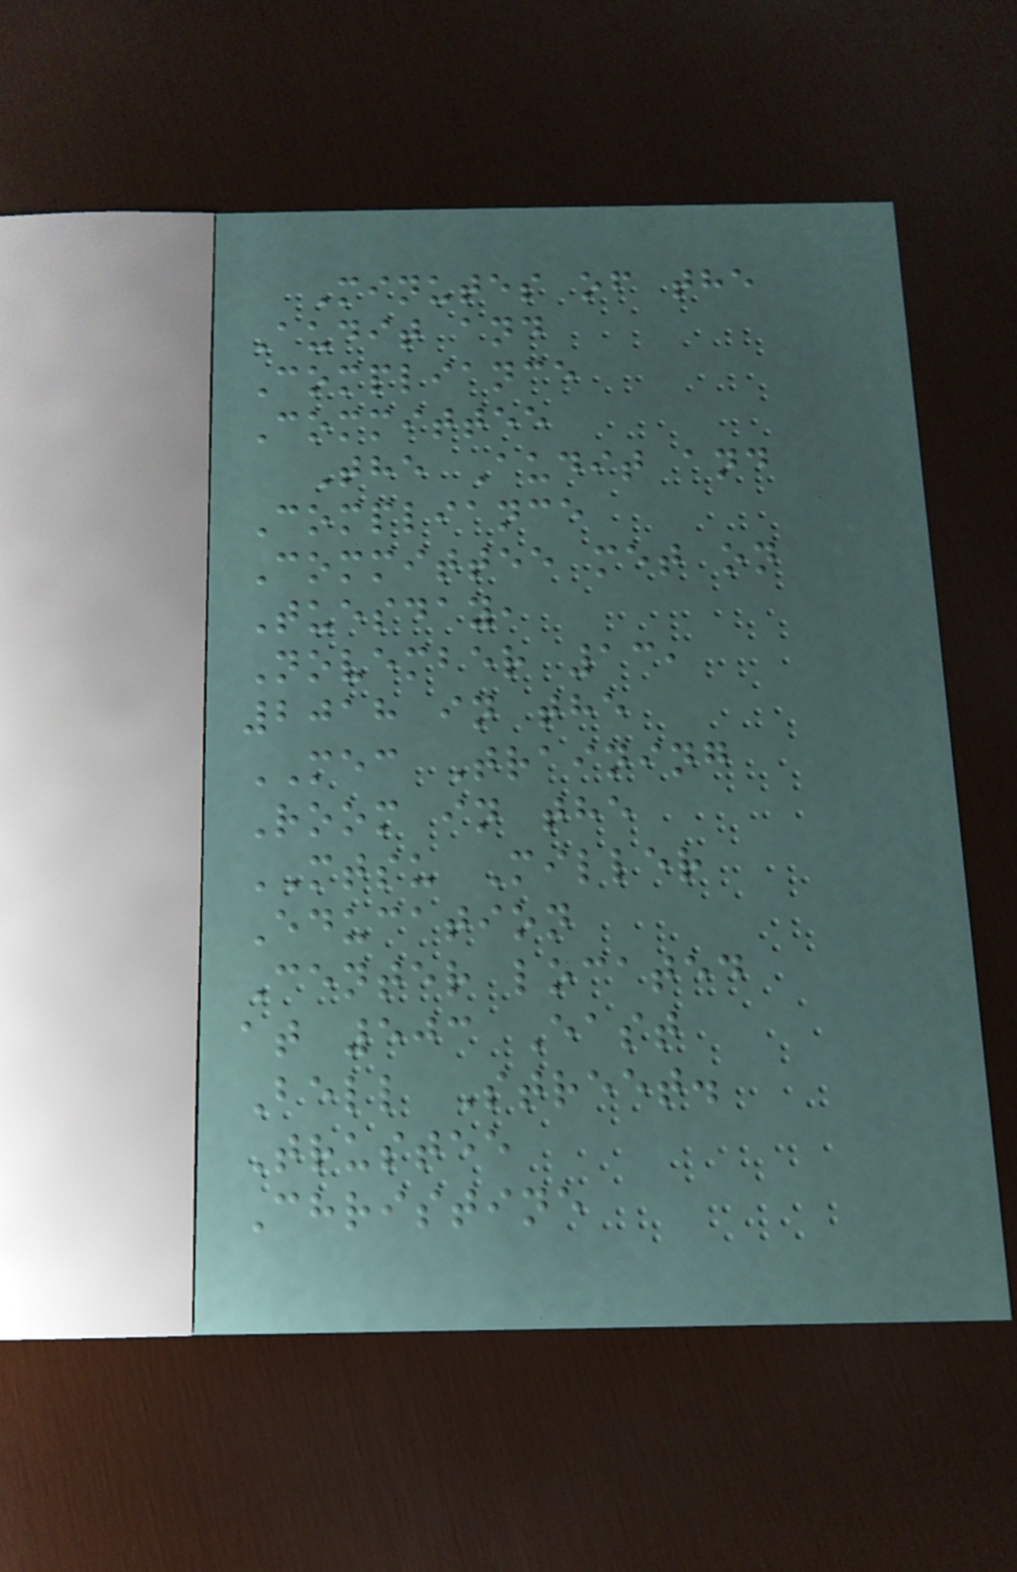Minutes of the
Audit and
Compliance
Committee
The Audit and
Compliance
Committee met on
Tuesday,
November 13,
2018 in the
MEC Training
Room in the
MTSU Miller
Education
Center located
at 503 East
Bell Street.
Trustee
Christine
